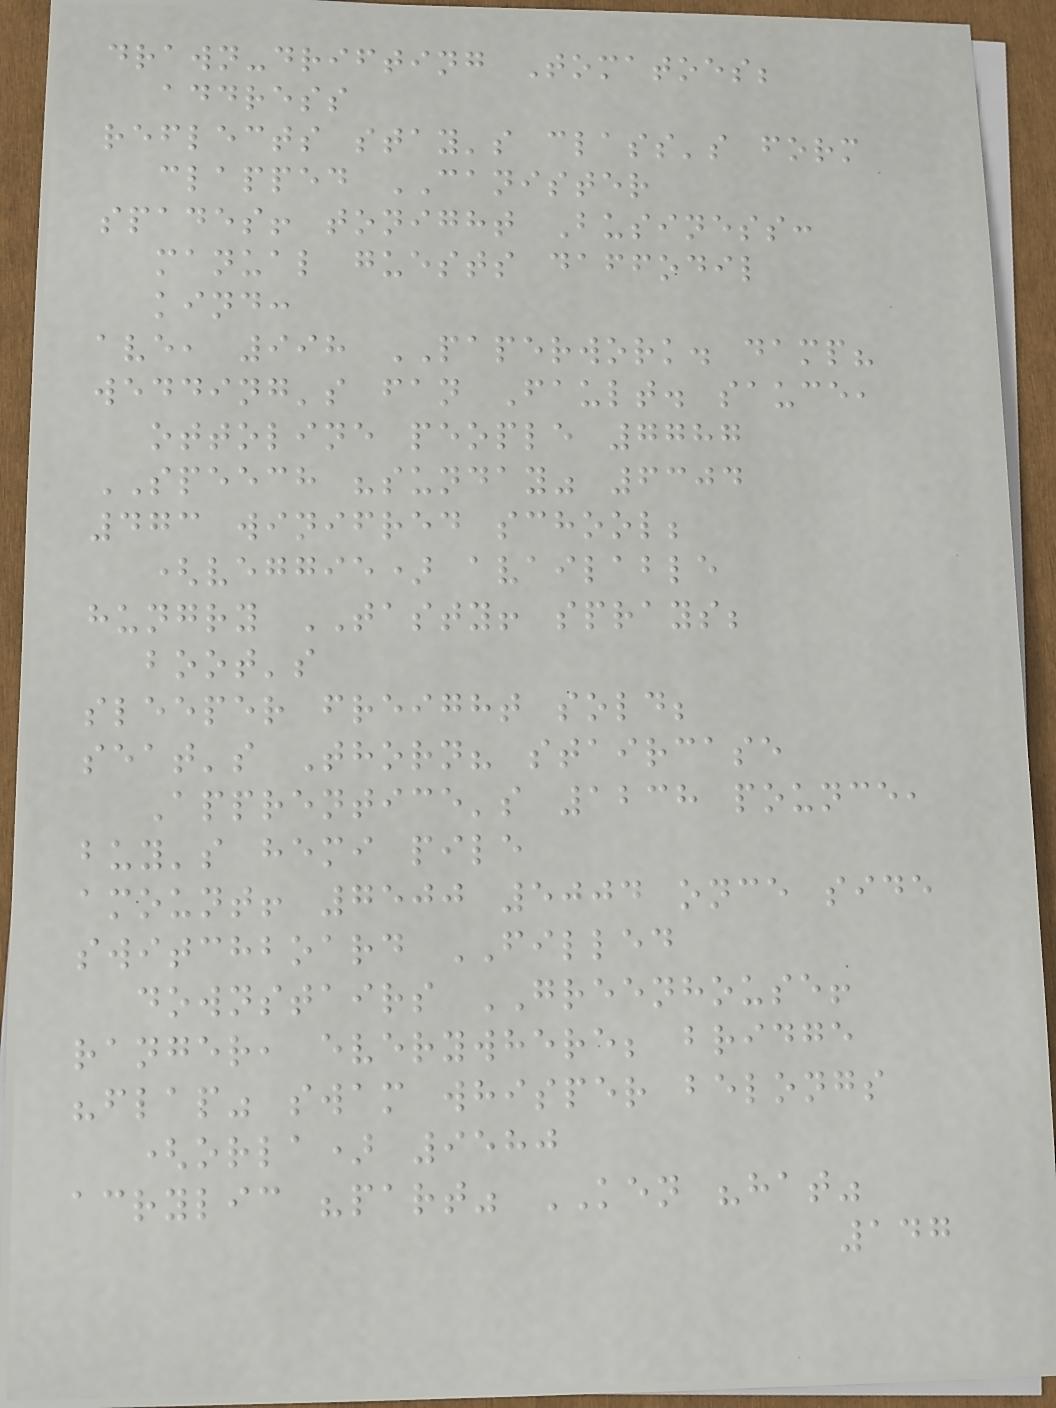drawn-drifting Tomatoes;
address
reflects stay's class's form
clapped CANISTER
spades! tonight Business:
manual guests daffodil
kind:
ave, 998 PAPERWORK. damp?
wedding's fan Fault. sauce,
ottoline people 7787
SPEECH "sunday" 6304
473 winifred school;
(veggie) available
hungry TASTY! sprays;
boot's
sleeper freight sold;
seat's Thorn? staircase
Apprentice's 1238 pounce,
buy's hemi pile
amount! 7500 5004 once side
switchboard FILLED
downstairs GREENHOUSE!
ranger, everywhere; bridge
"flap" swam whisper belongs
(orla) 9580
acrylic "part" KEN "hat"
147
